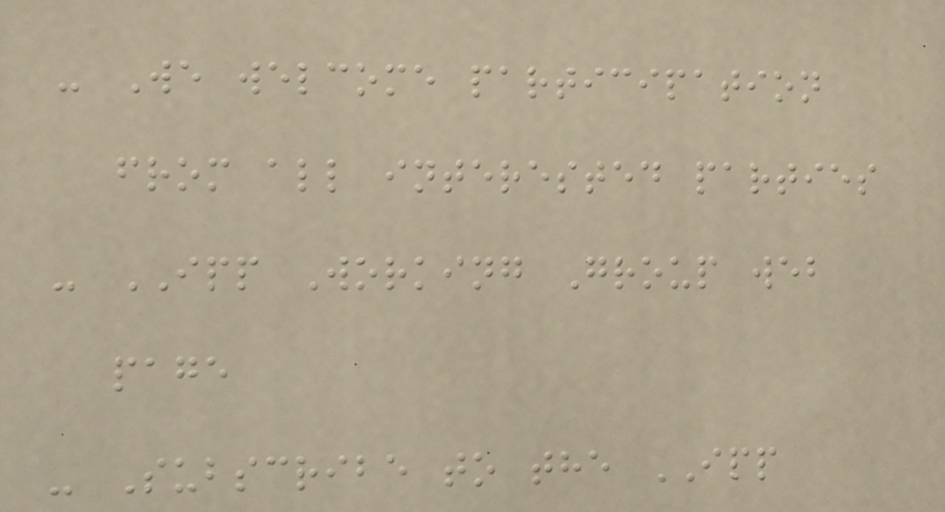- We welcome participation
from all interested parties
- IPP Working Group web
page
- Subscribe to the IPP
